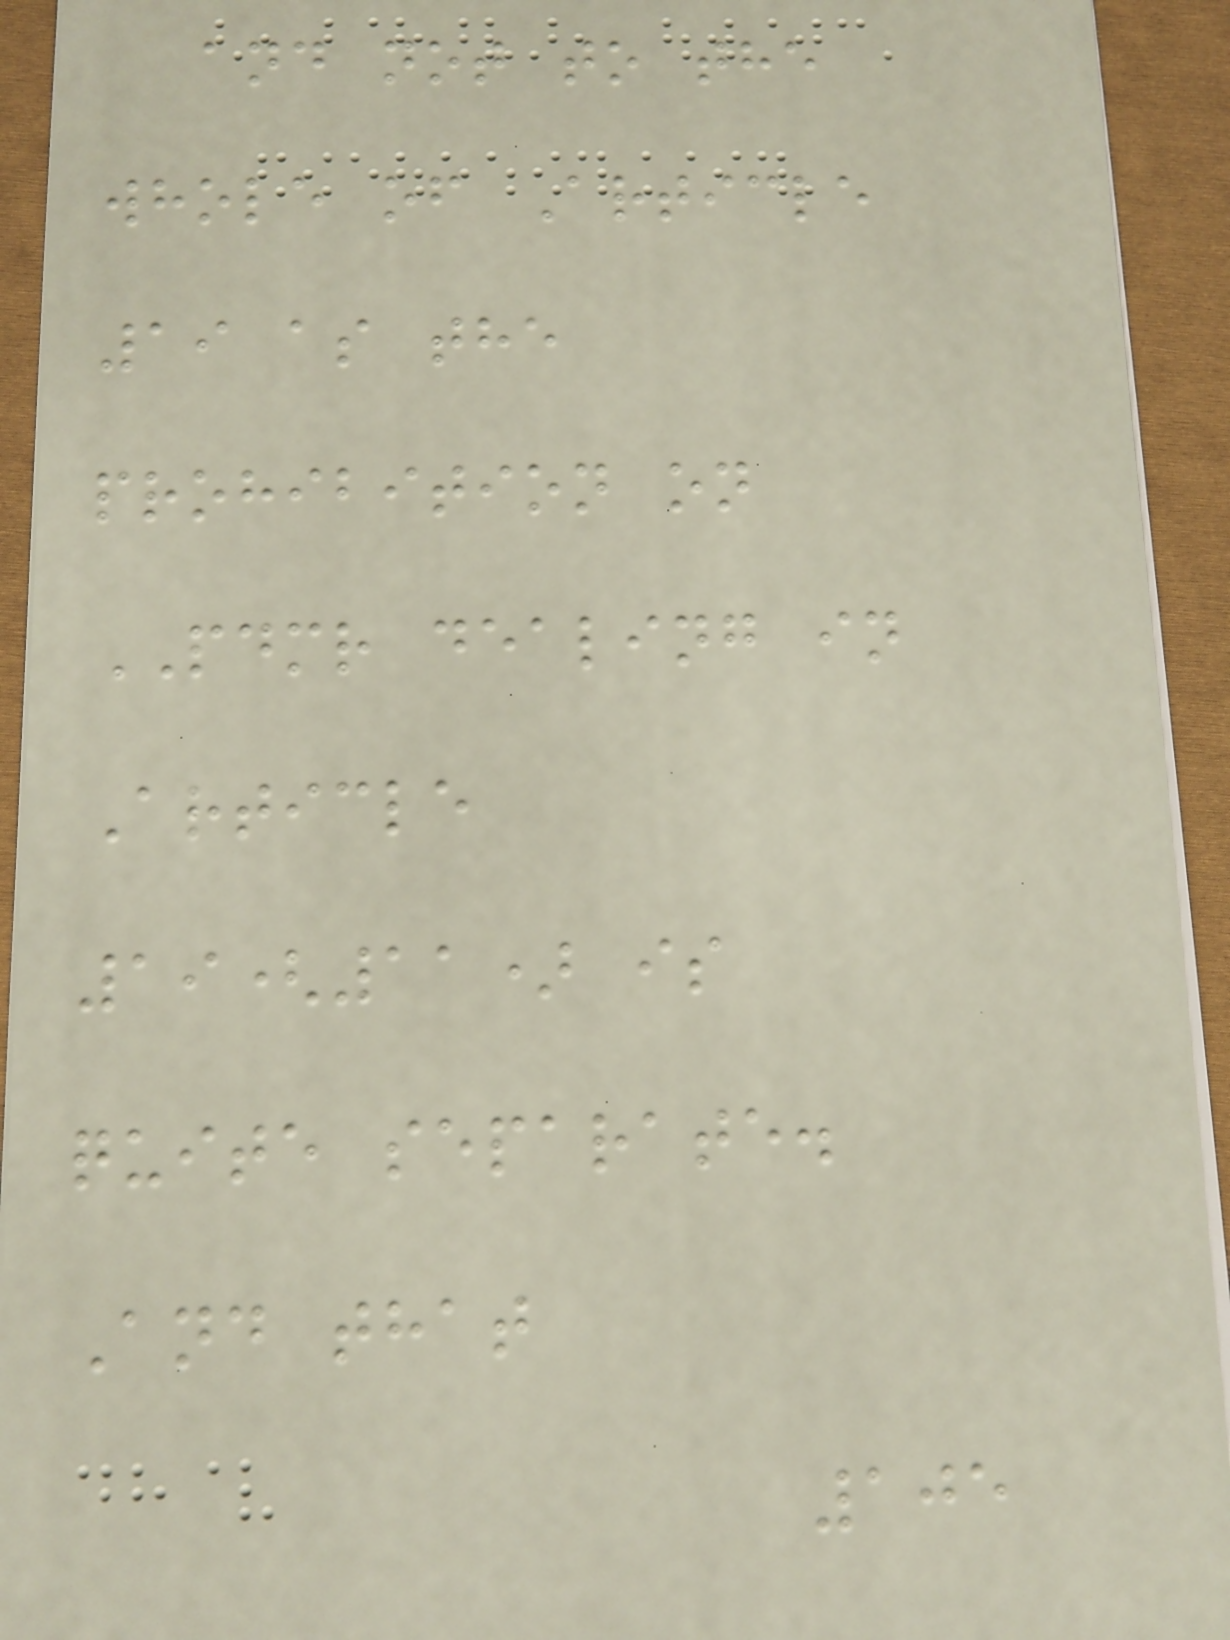and not to the
whole of Article
19 as the
prohibition on
PDMR dealing in
Article
19(11) is
quite separate.
And that
105
